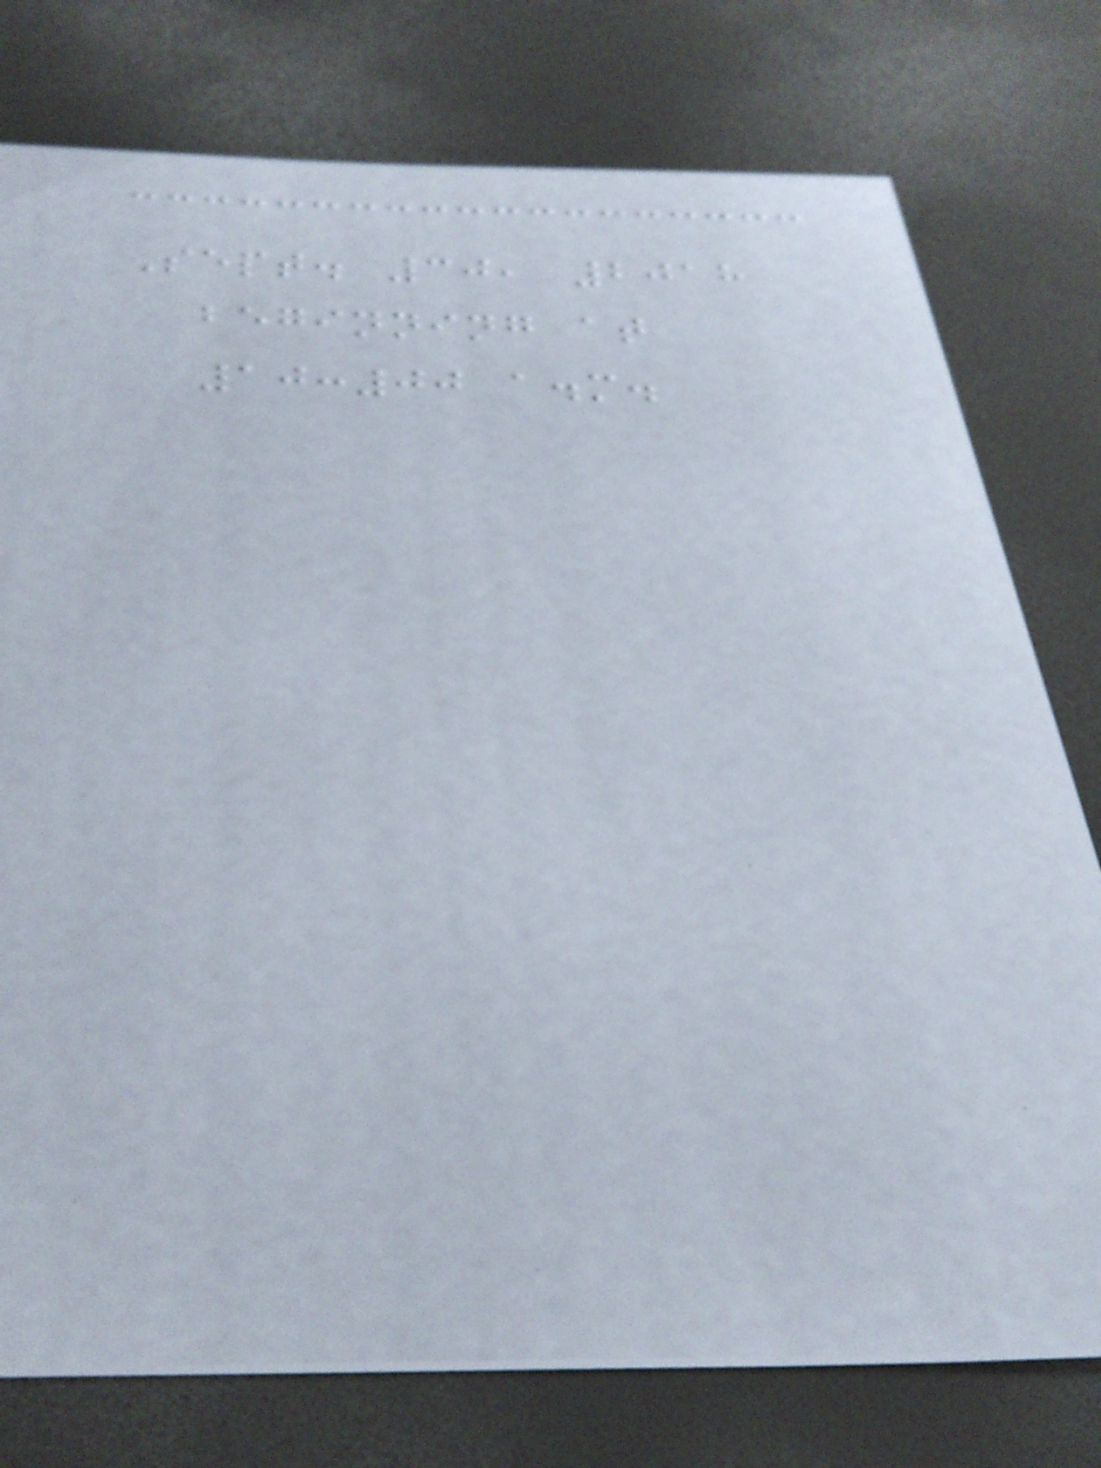Sept. 30, 2018
beginning at
10:00 a.m.
